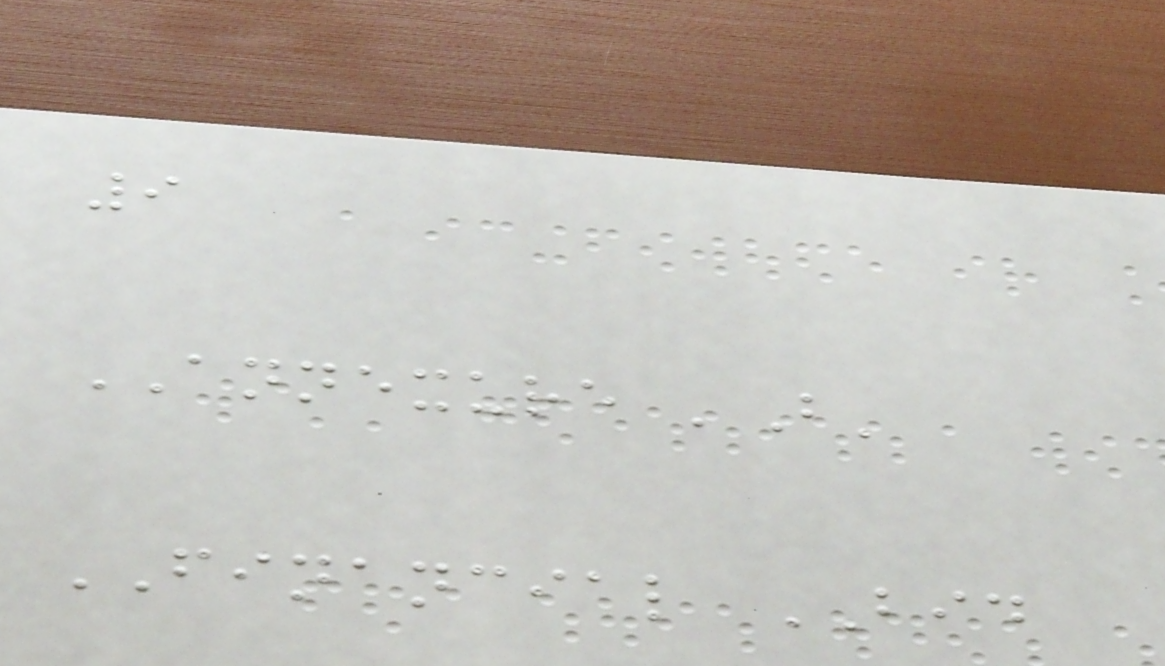9
ANNEXURE 'B'
FINANCIAL BID
